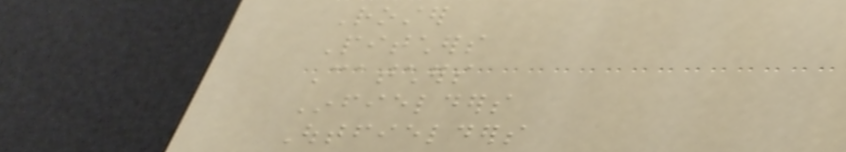Roster
Pitchers
Catchers
Infielders
Outfielders
